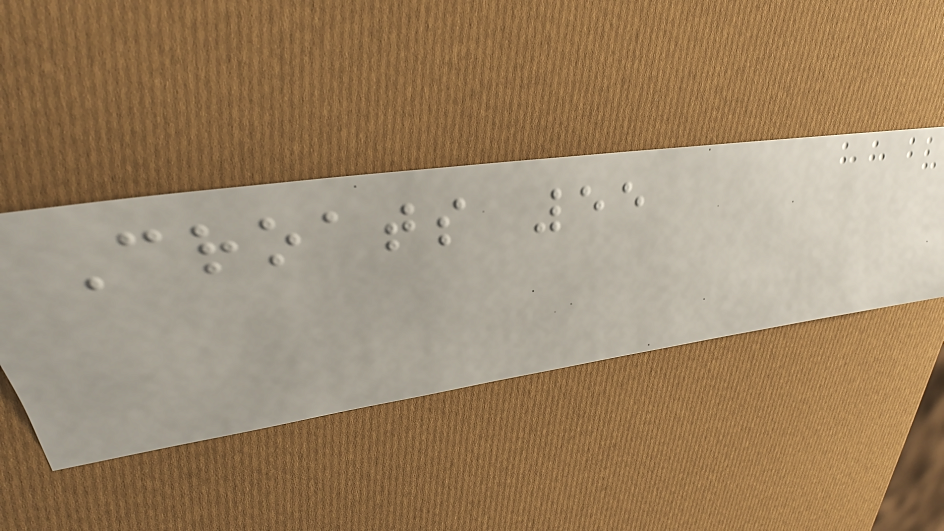Croats 55
